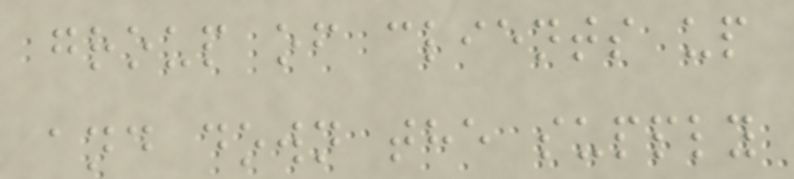group of clients up
and down the supply
